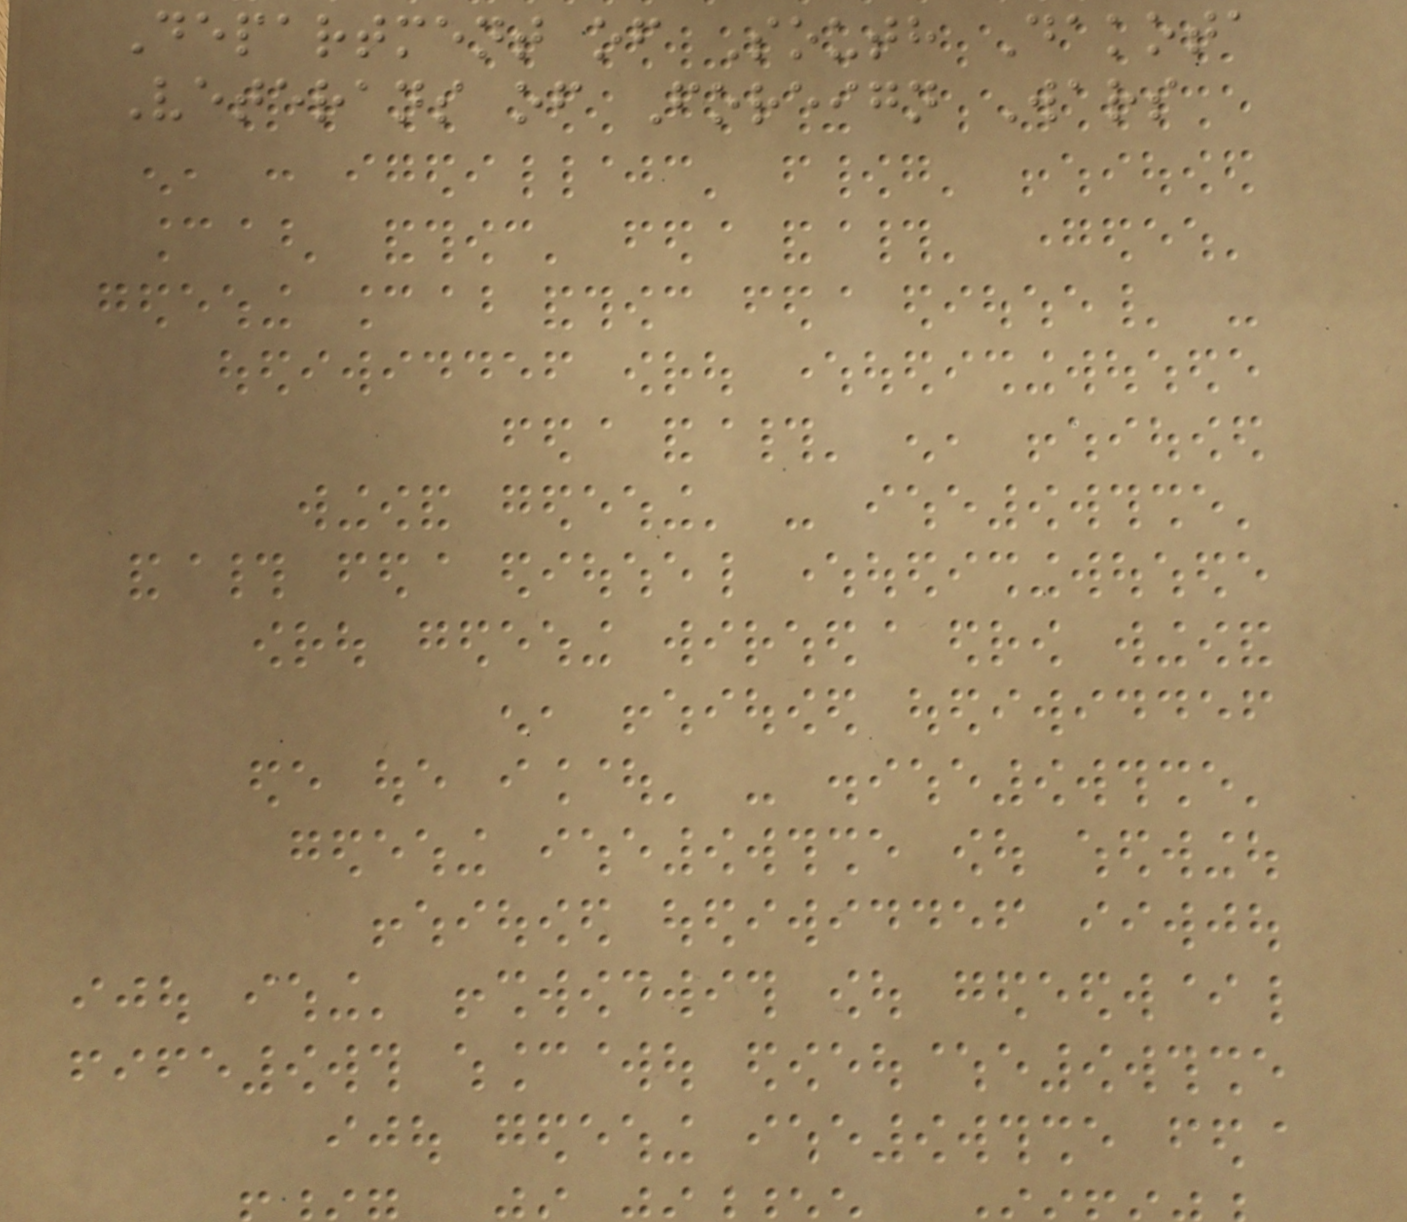Department of South Dakota
Veterans of Foreign Wars
